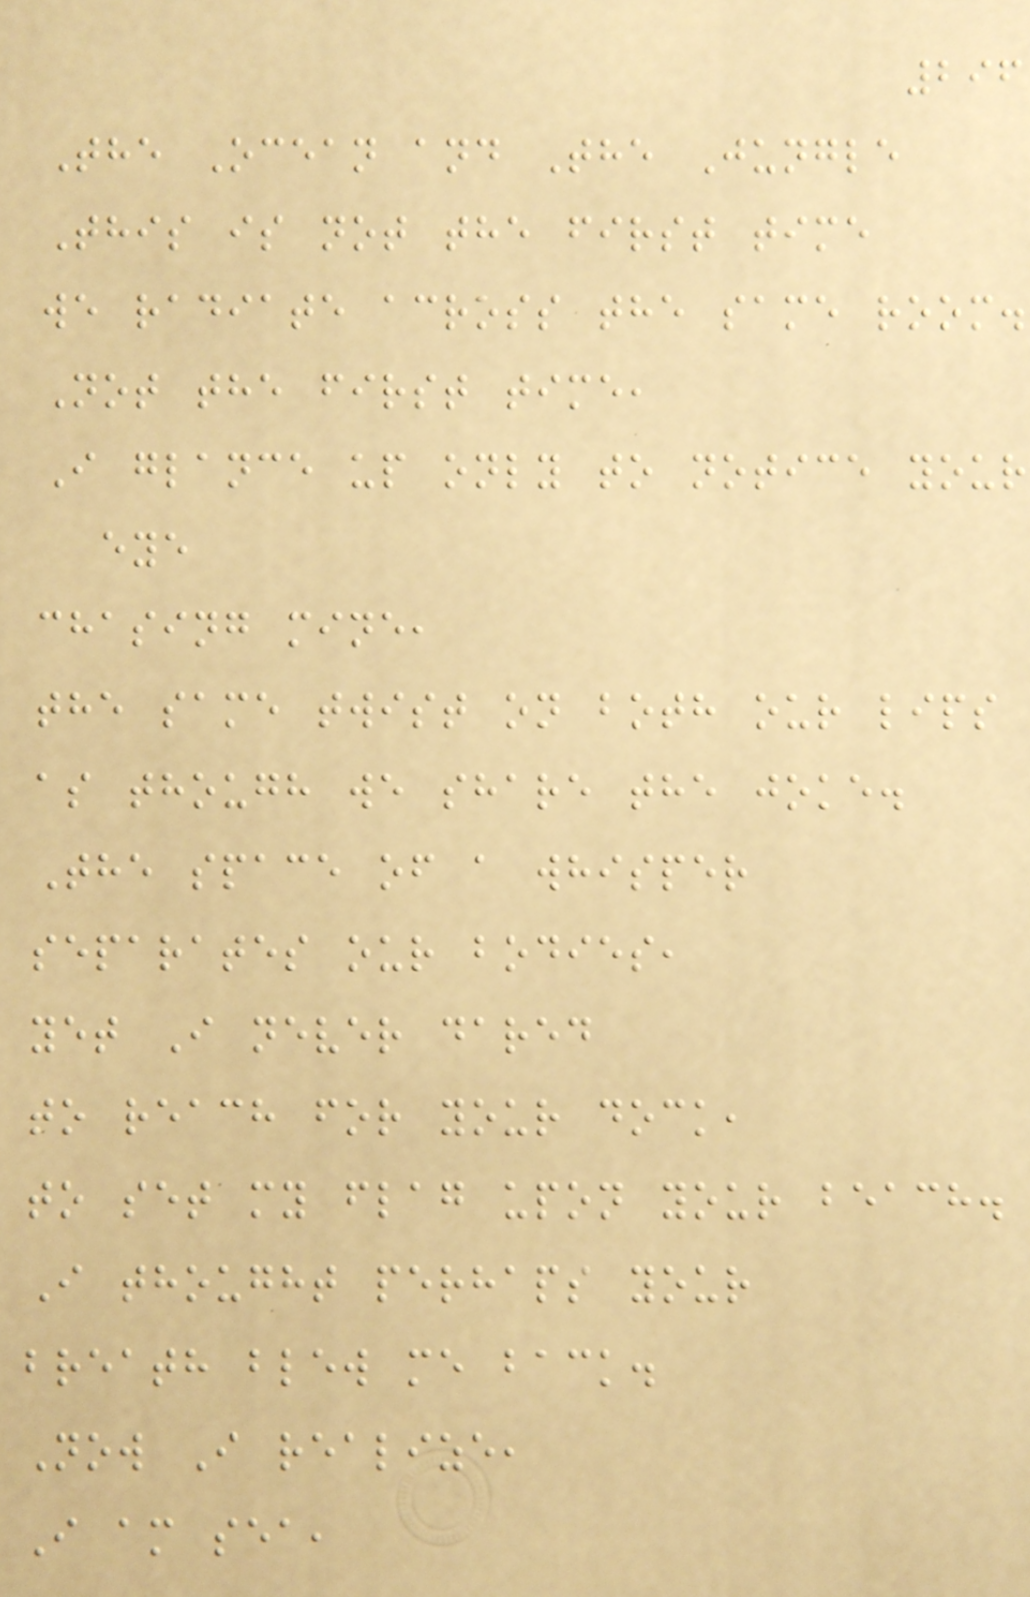296
The Ocean and The Jungle
This is not the first time
we radiate across the same room.
Not the first time,
I glance up only to notice your
eye
chasing mine,
the same twist on both our lips
as though we share the joke.
The space of a whisper
separates our bodies,
yet I never dared
to reach for your dock,
to set my flag upon your beach.
I thought perhaps your
breath blew me back.
Now I realize,
I am sea,
